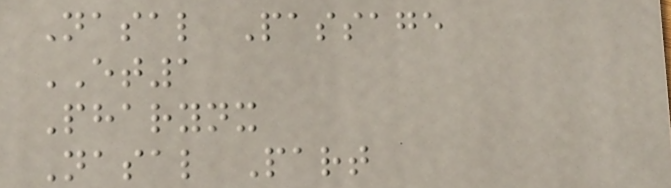Nasal Passage
ET1
Pharynx
Nasal Part
